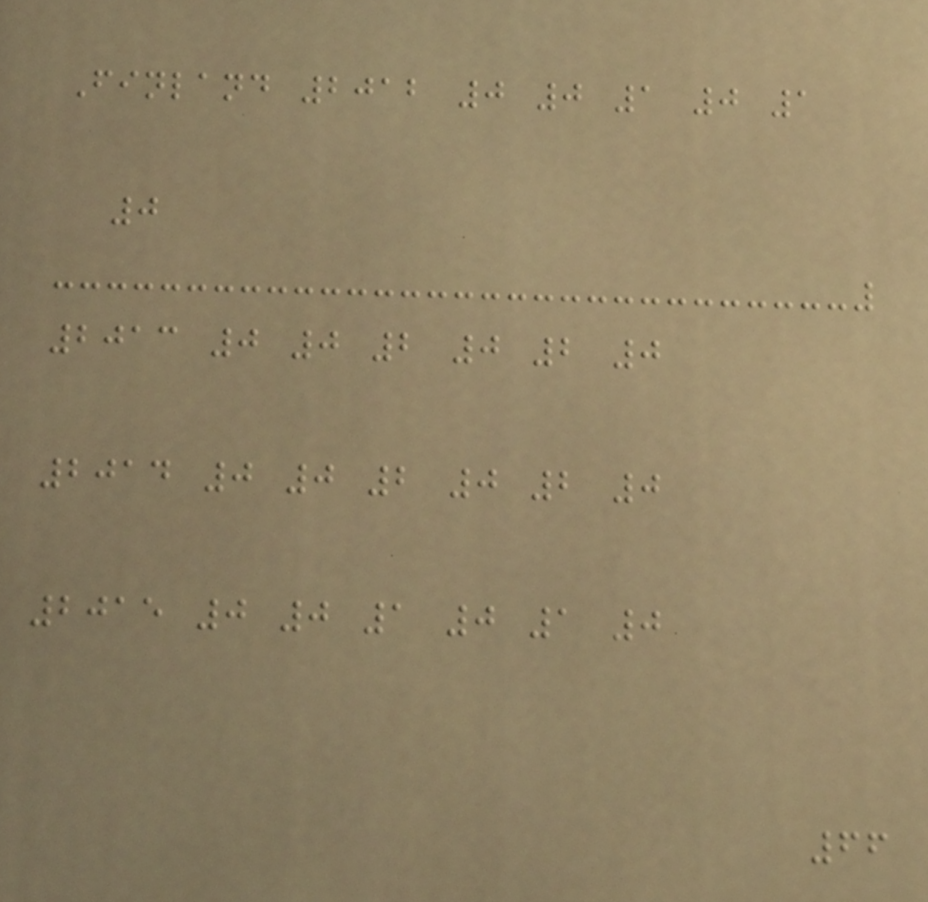Finland 2012 0 0 1 0 1
0
2013 0 0 2 0 2 0
2014 0 0 2 0 2 0
2015 0 0 1 0 1 0
66
